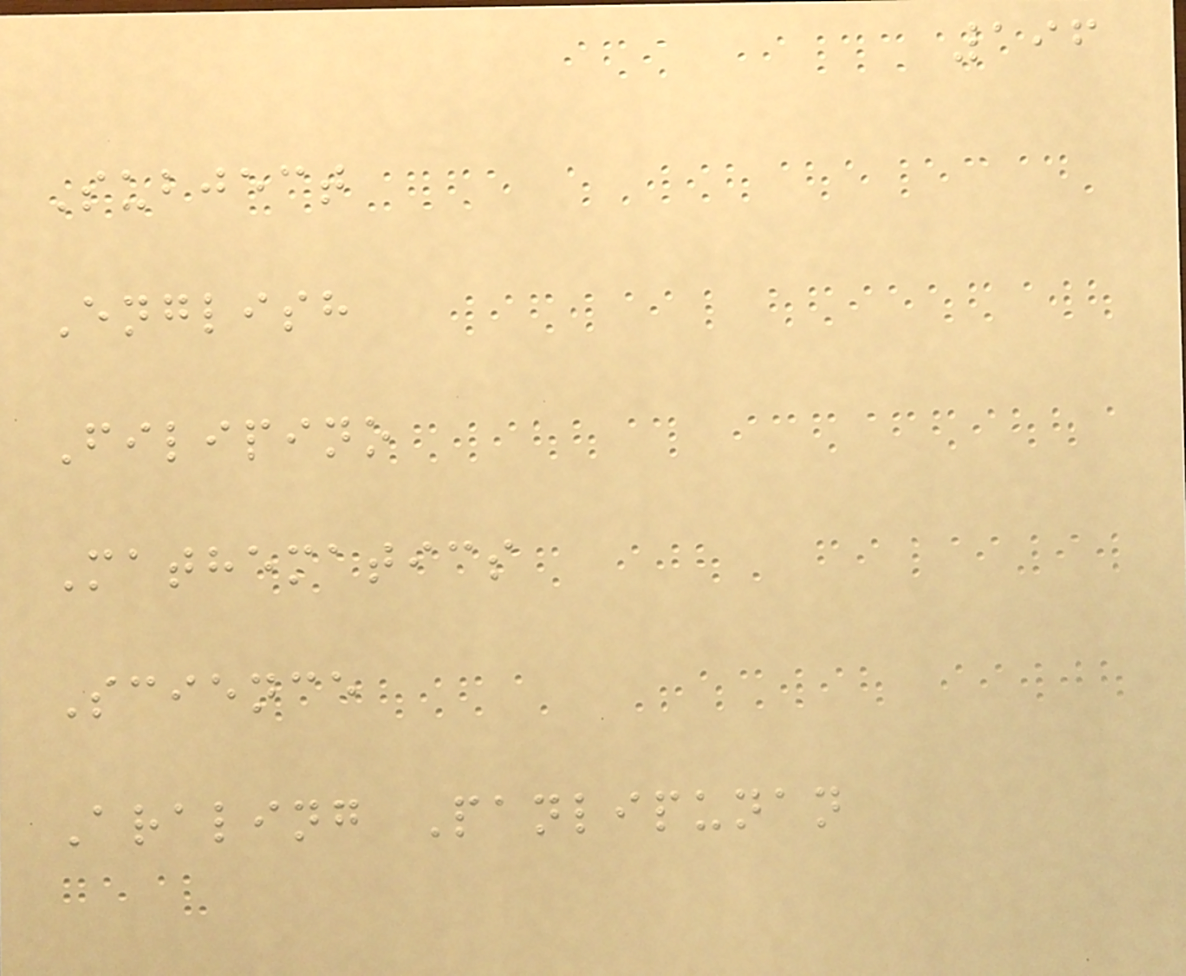196
Subject
English
Filipino
Mathematics
Science
Araling Panlipunan
